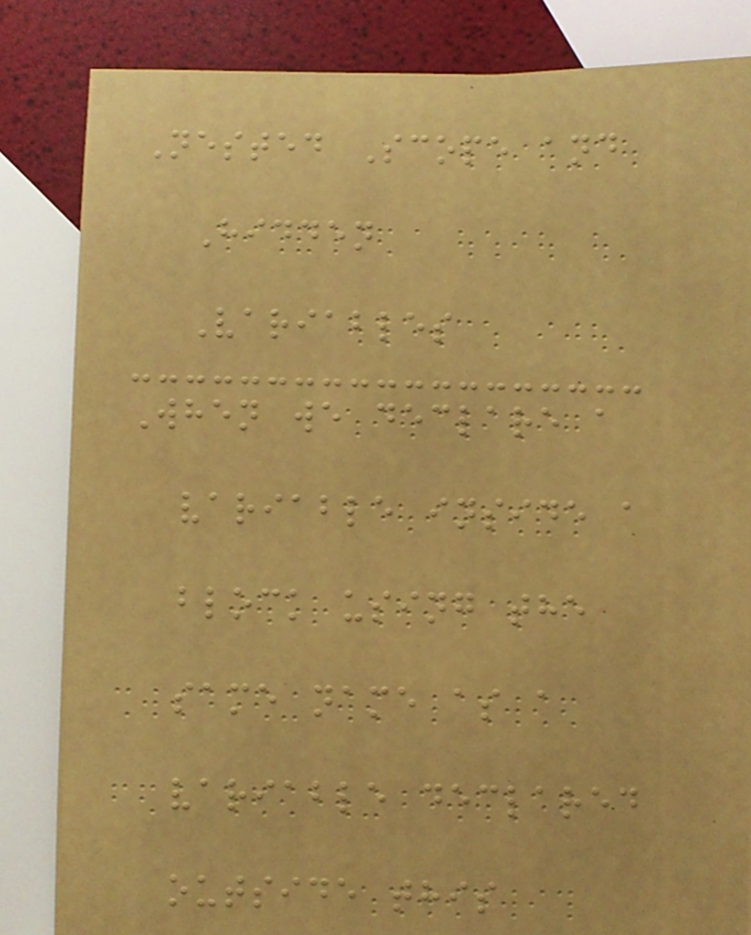Nested Scope and
Hidden
Variables
When we declare a
variable inside a
block using the
same name as a
variable declared
outside this
